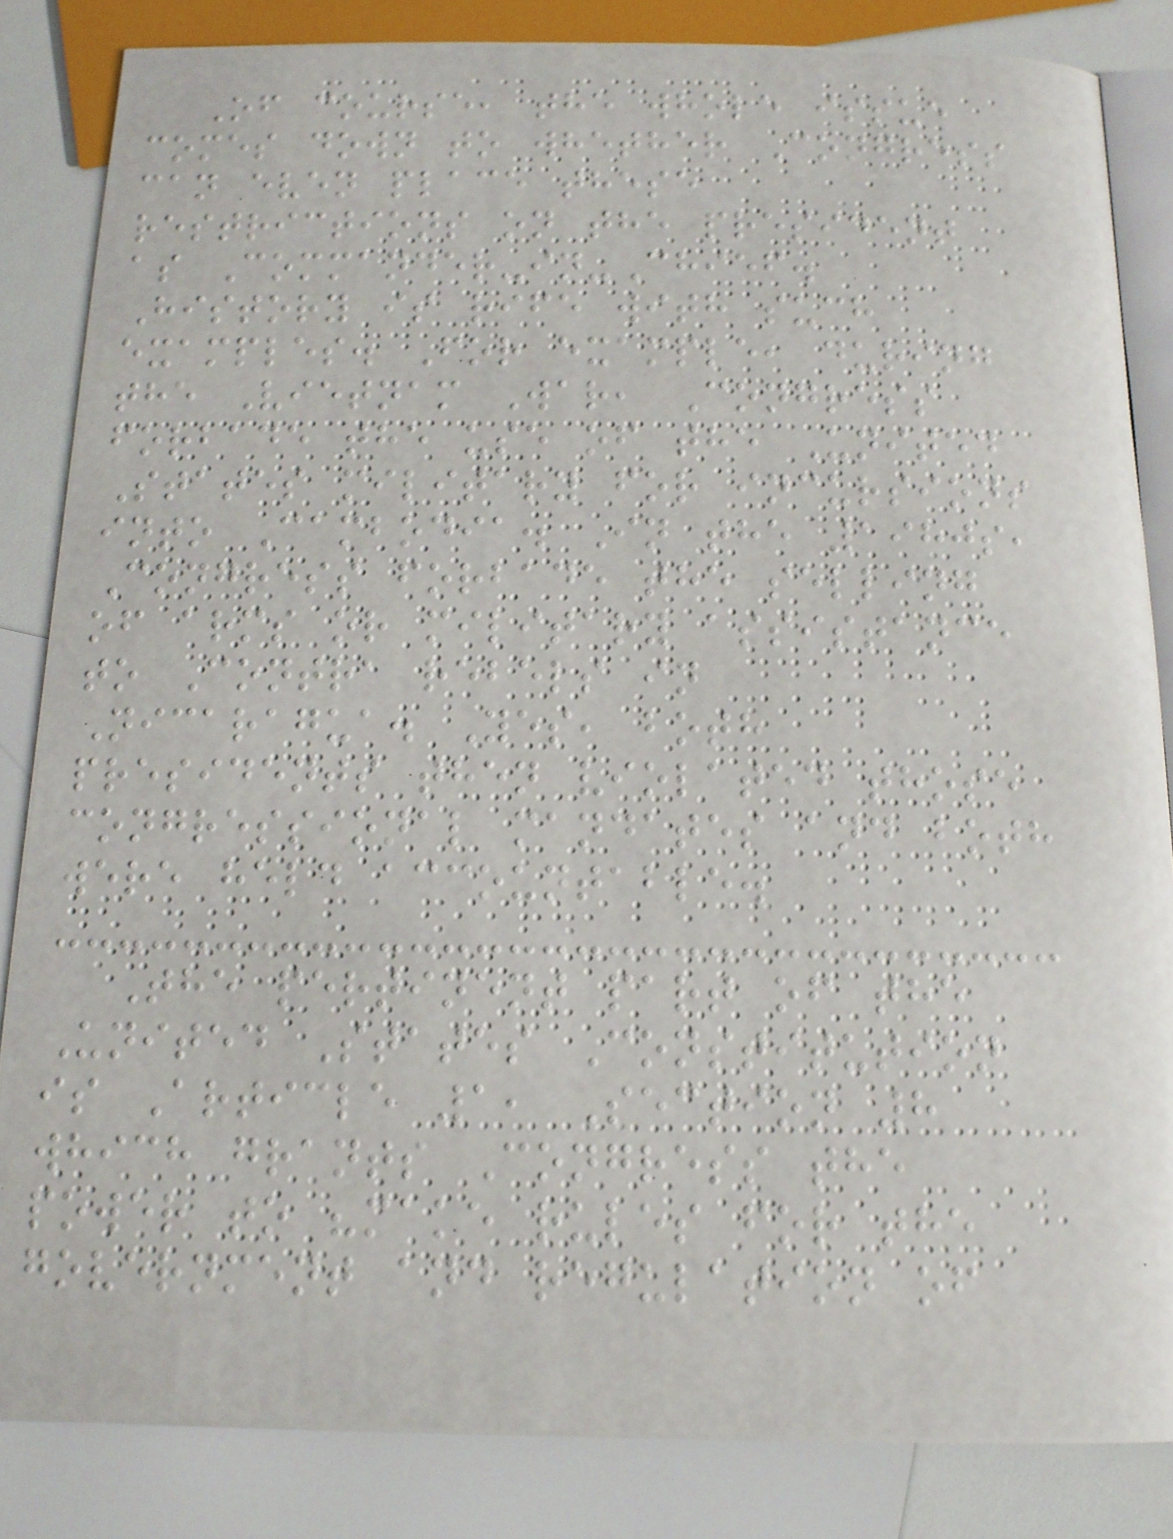Of course, the whole issue
comes down to whether Congress
can even place these
restrictions on the president
as Commander-in-Chief.
History is rife with such
examples. For example, during
the Vietnam War, Congress
forbade the use of the United
States military for incursions
into Cambodia. In the 1980s,
Congress forbade the selling
of arms or military assistance
to Contra rebels in
Nicaragua. Yes, both
presidents then violated those
congressional mandates and both
were held accountable.
The pertinent part of the
United States Constitution
is Article 1, Section 8
which grants Congress the
power to "make rules for the
government and regulation of
